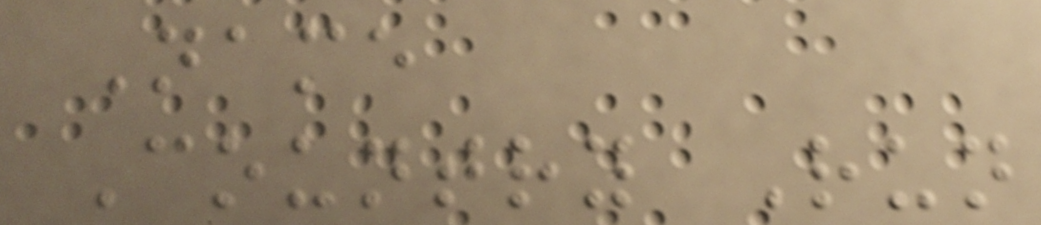Name
Country Run
